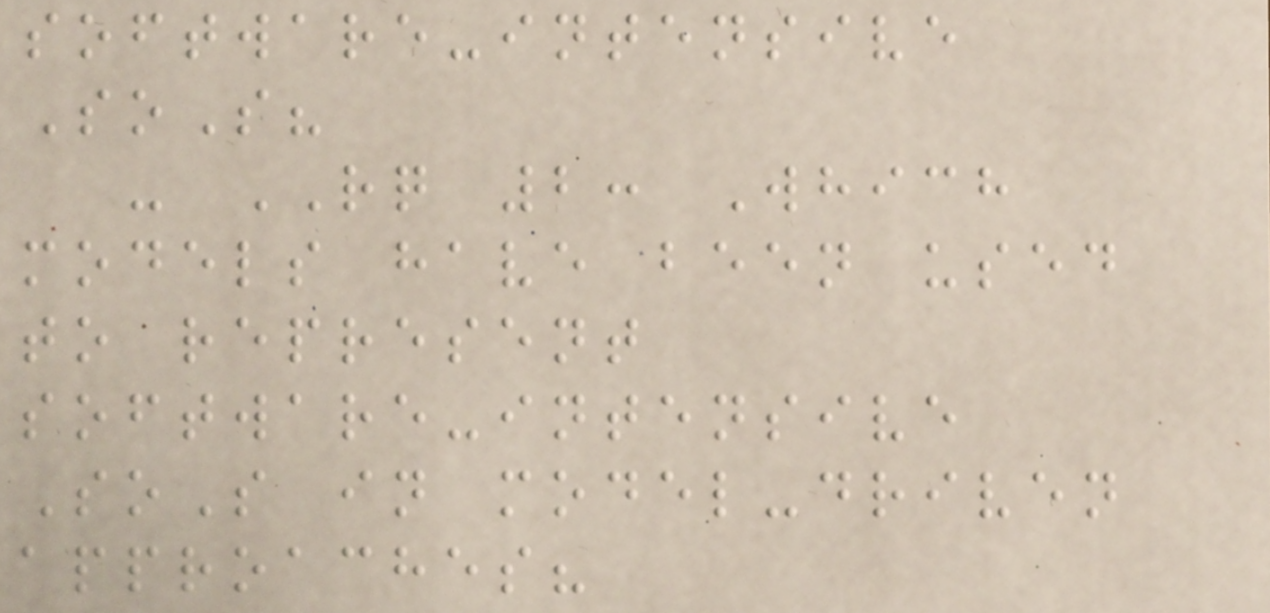software-intensive
SoS?
- RQ 2: Which
models have been used
to represent
software-intensive
SoS in model-driven
approaches?
